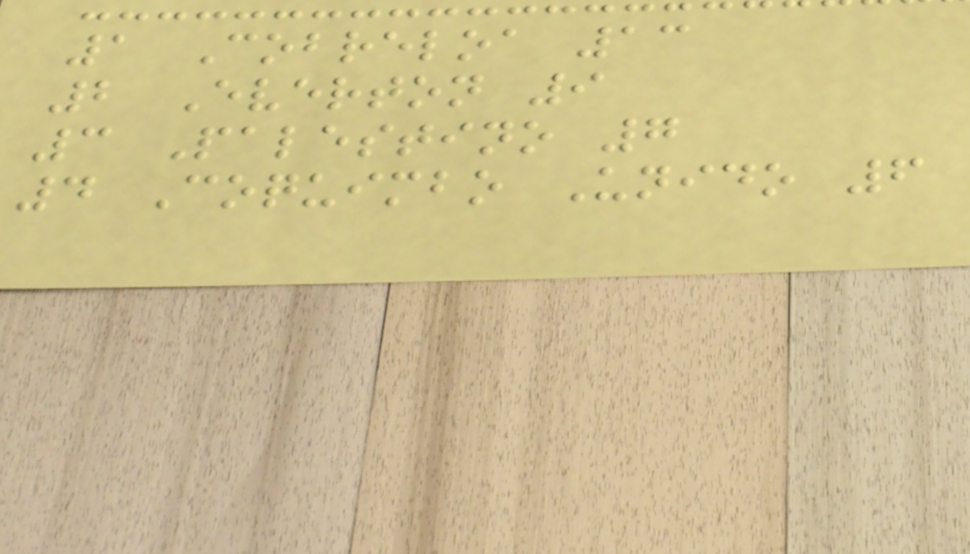1 Cobreloa 13
2 Everton 9
3 Palestino 7
4 Coquimbo Unido 6
